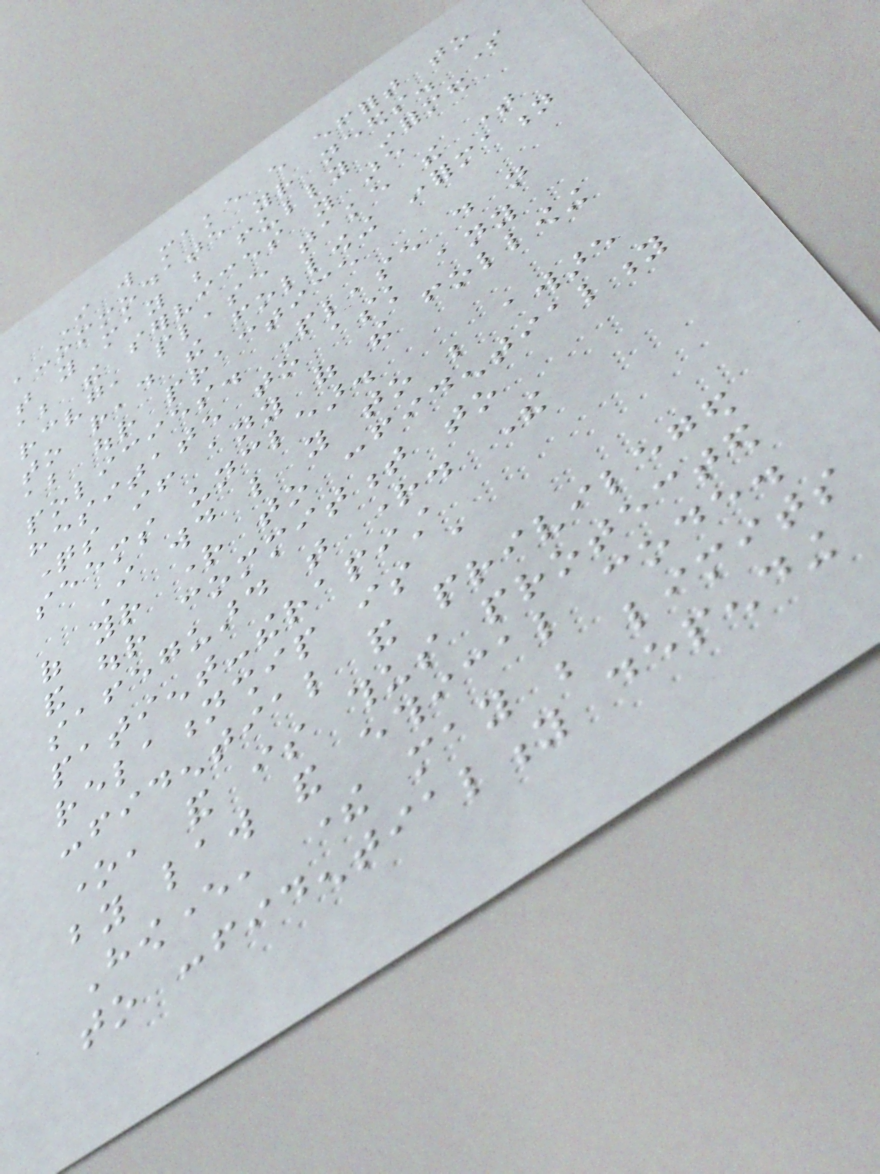I will make every effort to
accommodate your needs. So
that you may be fully informed
about the services you are
receiving, please take the time
to read the following information
about our practice
policies. Please do not
hesitate to ask any
questions if any of the following
seems unclear.
I would like you to be aware
of your right to confidentiality
and our commitment to
safeguard that right. The
patient-therapist
relationship is a
confidential and privileged
one, and is thus protected
by law and ethical code.
However, there may be limits
to confidentiality depending
